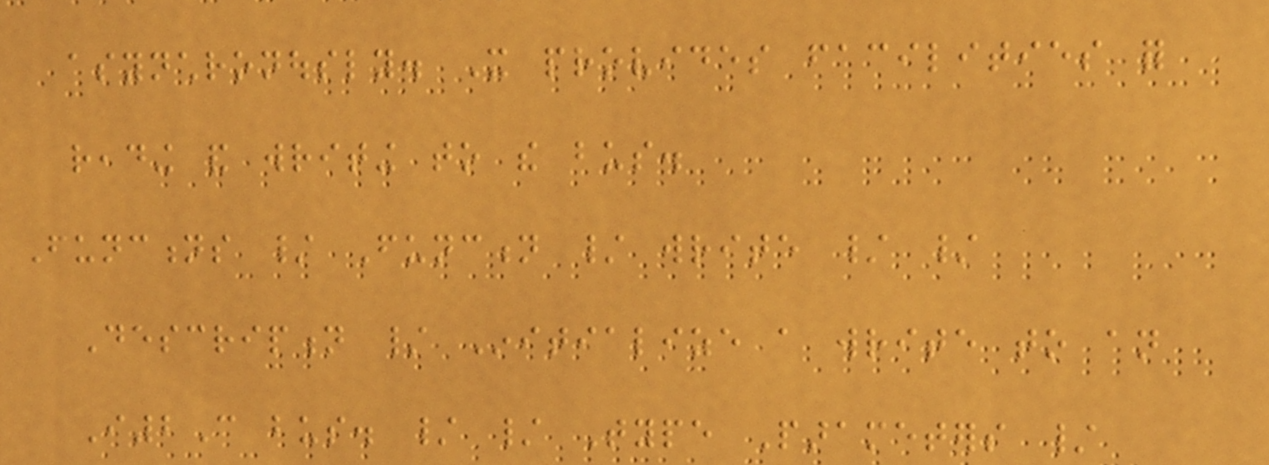asynchronously. It provides facilities for
reading and writing to the bus.
Functions / Function / write / /
Description / Initialize a write to an
I2C bus. / / Type Parameters /
